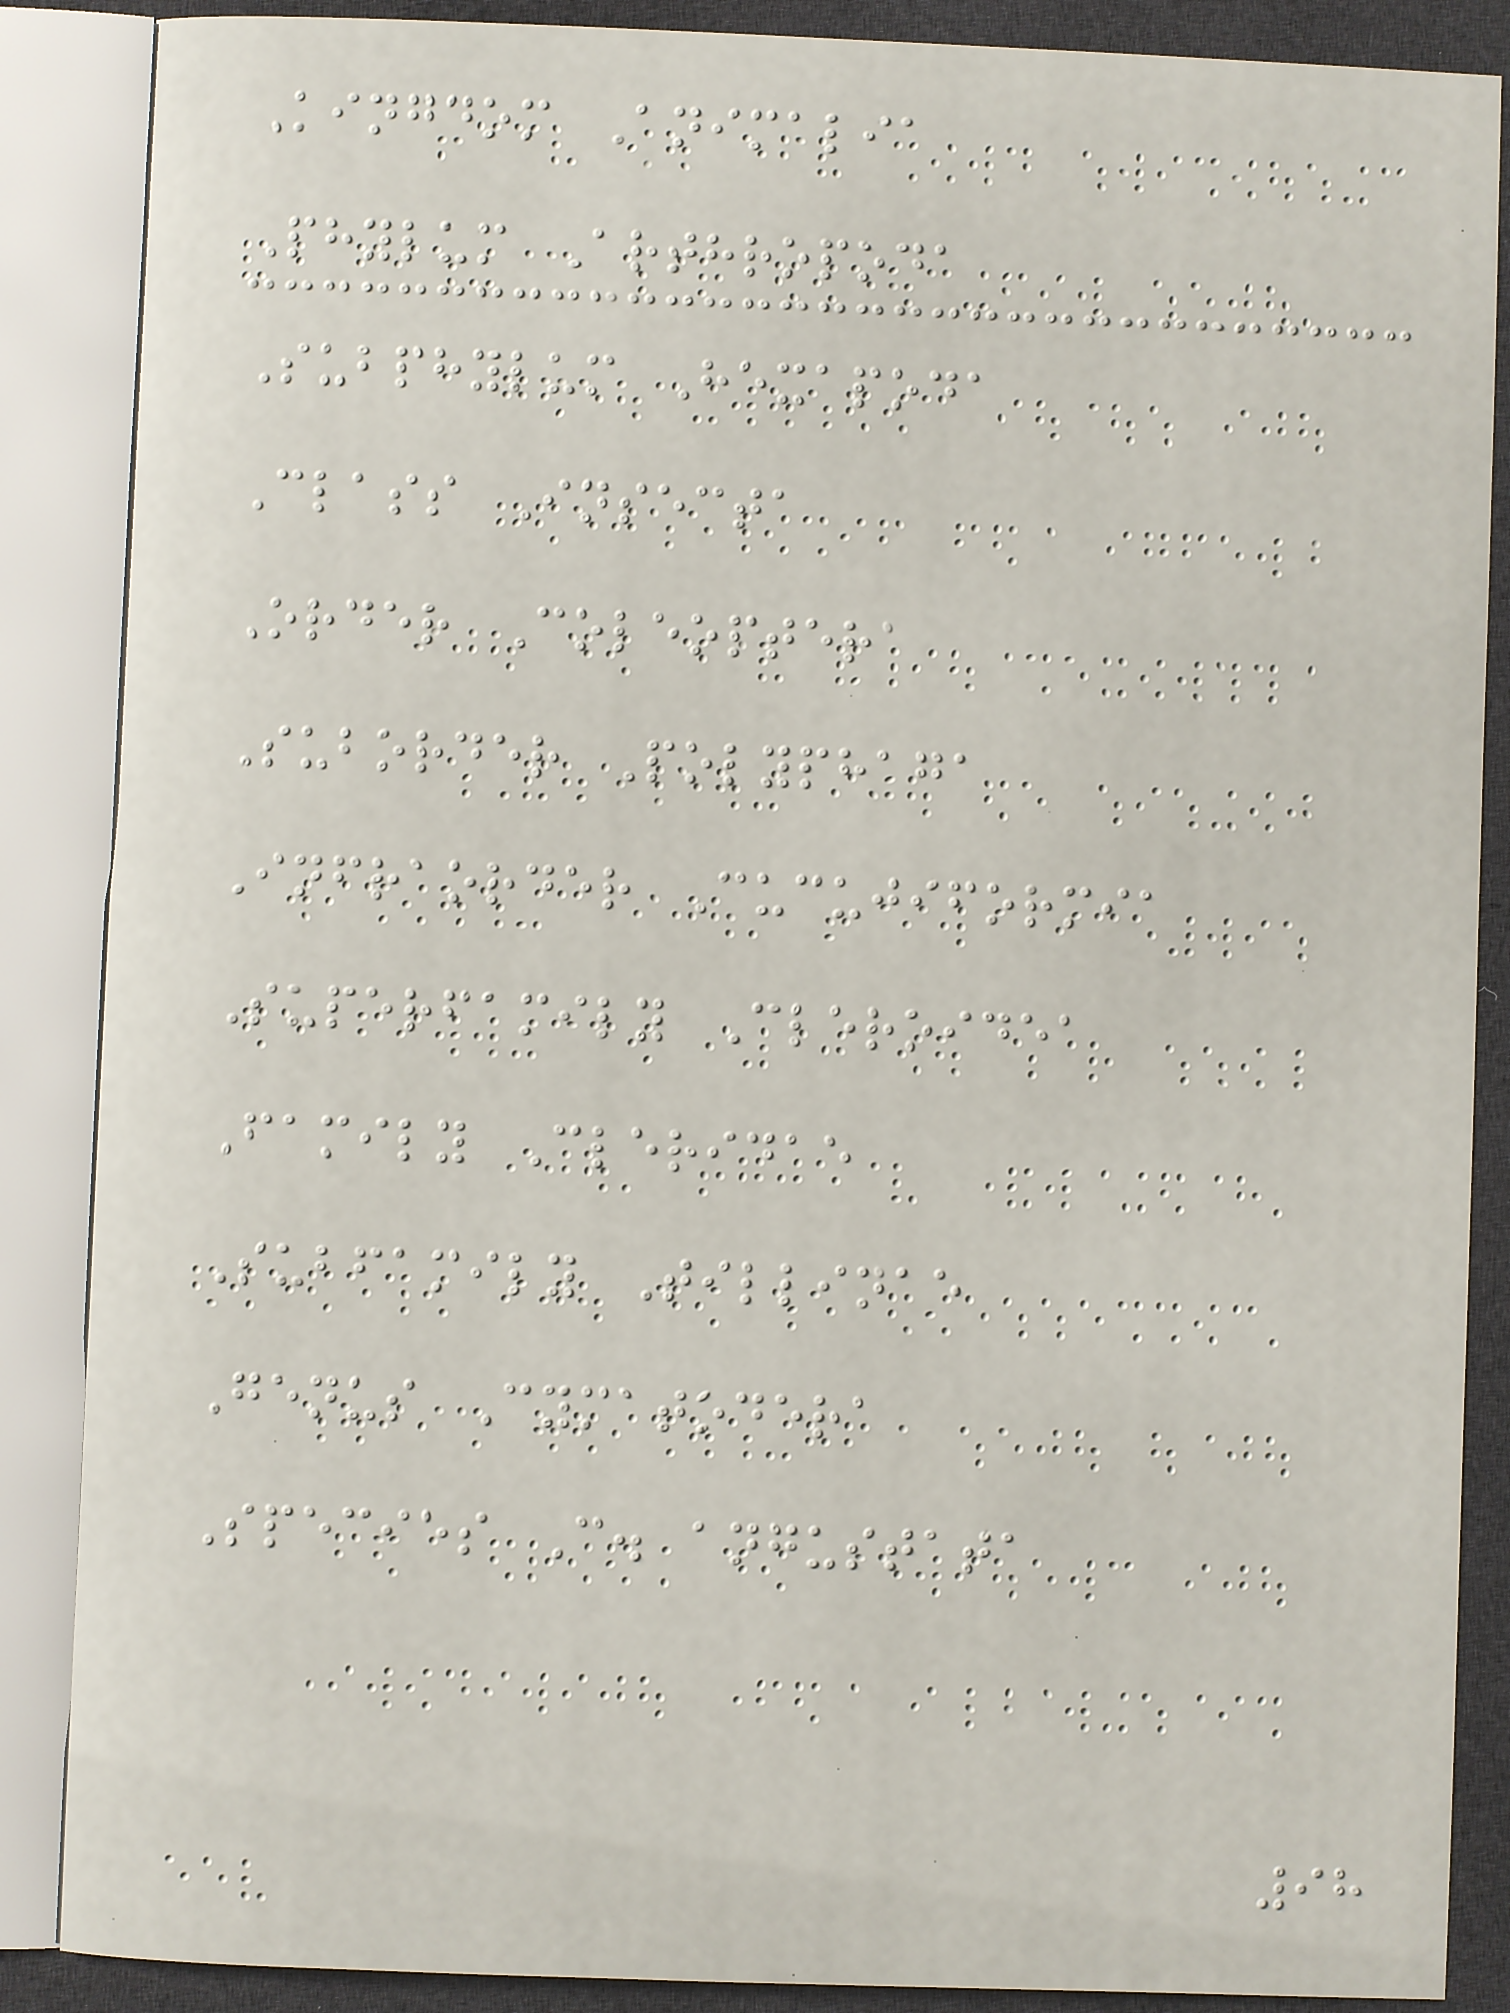Kingdom Animalia
Phylum Arthropoda
Subphylum Hexapoda
Class Insecta
Order Coleoptera
Suborder Polyphaga
Infraorder Cucujiformia
Superfamily Cleroidea
Family Cleridae
Subfamily Tillinae
Genus Cymatodera
Species C. angustata
98
